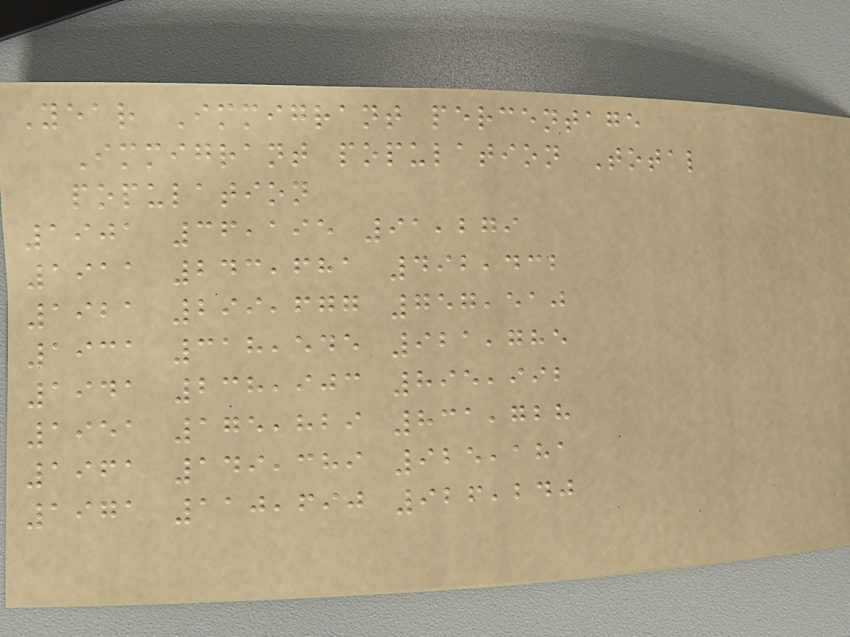Year Immigrant percentage
Immigrant population Total
population
1901 36,195 91,279
1911 243,681 492,432
1921 299,677 757,510
1931 318,545 921,785
1941 238,903 895,992
1951 175,829 831,728
1961 149,389 925,181
1971 110,690 926,240
